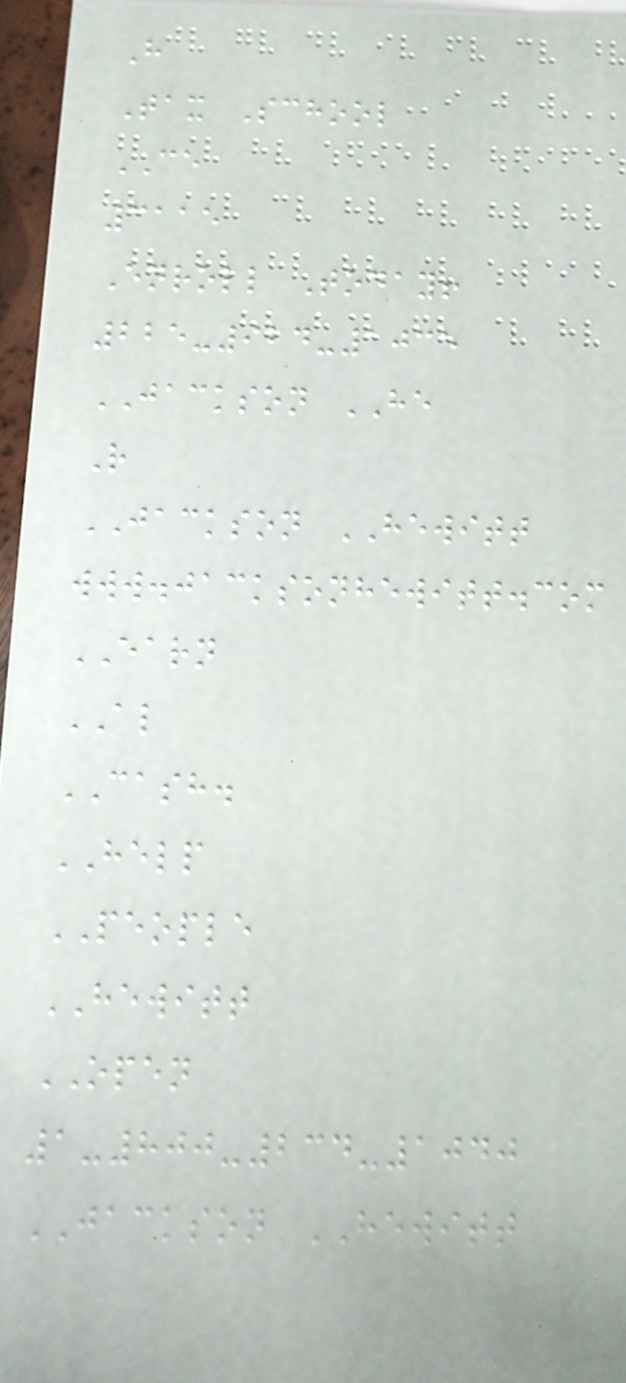H
Tax School
CE
3115
Enroll Today!
225-924-1035
JACKSON HE
R
JACKSON HEWITT
www.jacksonhewitt.com
EARN
AL
CASH.
HELP
PEOPLE
HEWITT
OPEN
1-800-234-1040
JACKSON HEWITT
